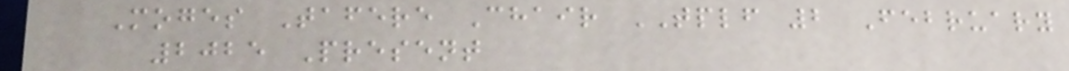Moges Tafere Chair TPLF 2 February
2025 Present
